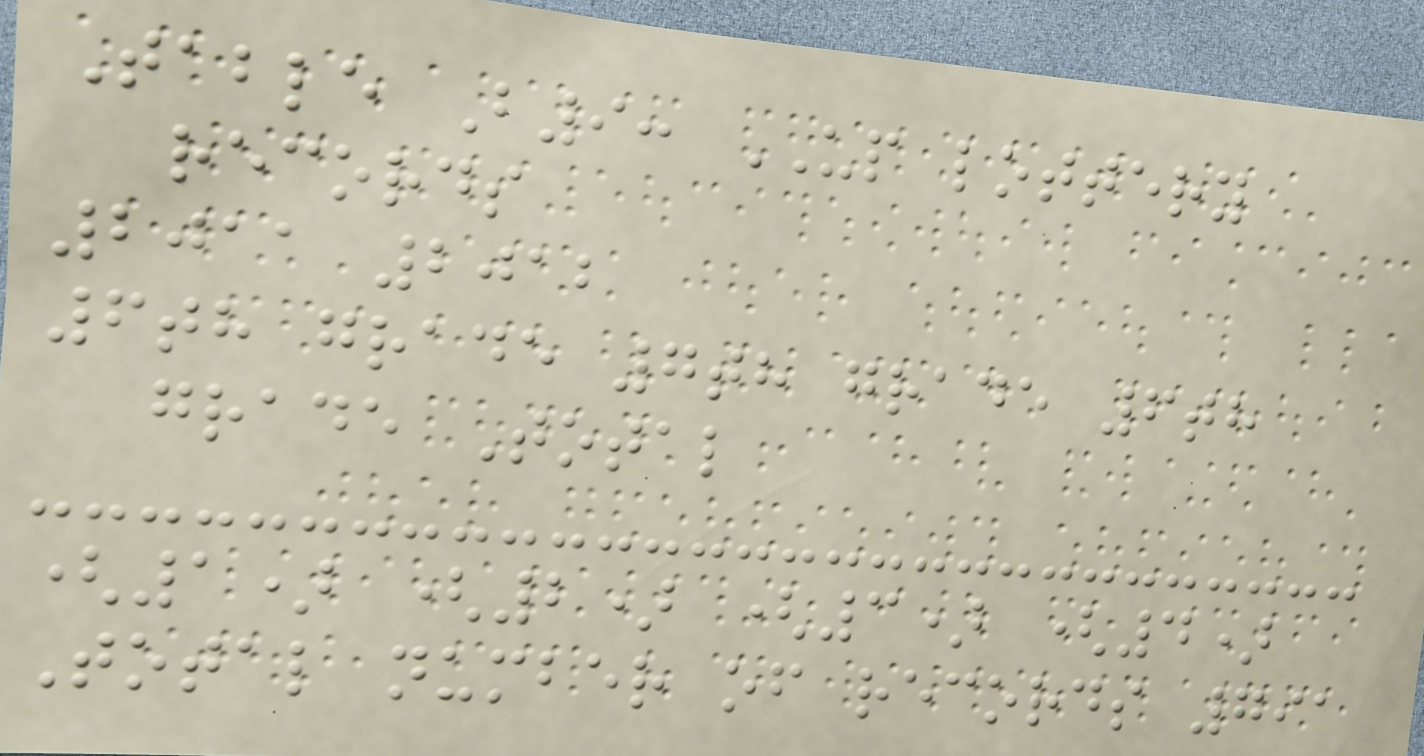Table B9: UP lottery
records
2011 2012
6th grade 7th grade 6th
grade Total
(1) (2) (3) (4)
Total number of records 791
